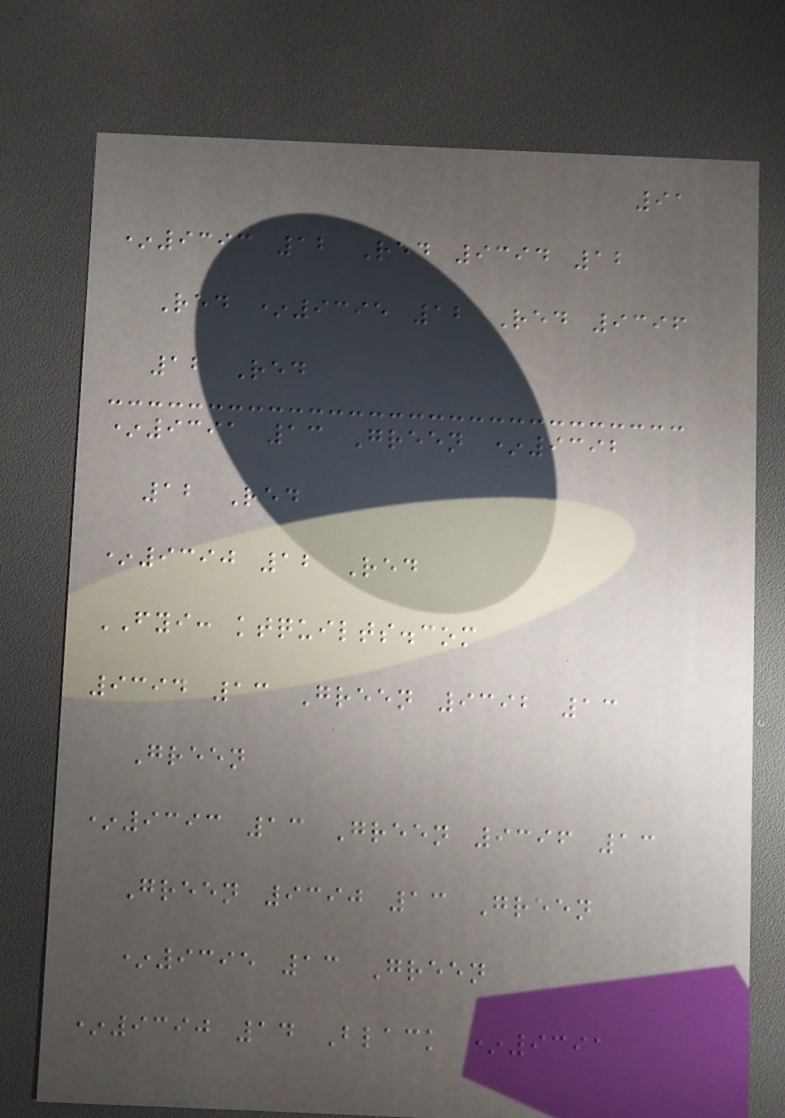91
*9393 12 Red 9394 12
Red *9395 12 Red 9396
12 Red
*9391 13 Green *9392
12 Red
*9390 12 Red
FYI: ktquilts.com
9394 13 Green 9392 13
Green
*9393 13 Green 9396 13
Green 9390 13 Green
*9395 13 Green
*9390 14 Black *9391
